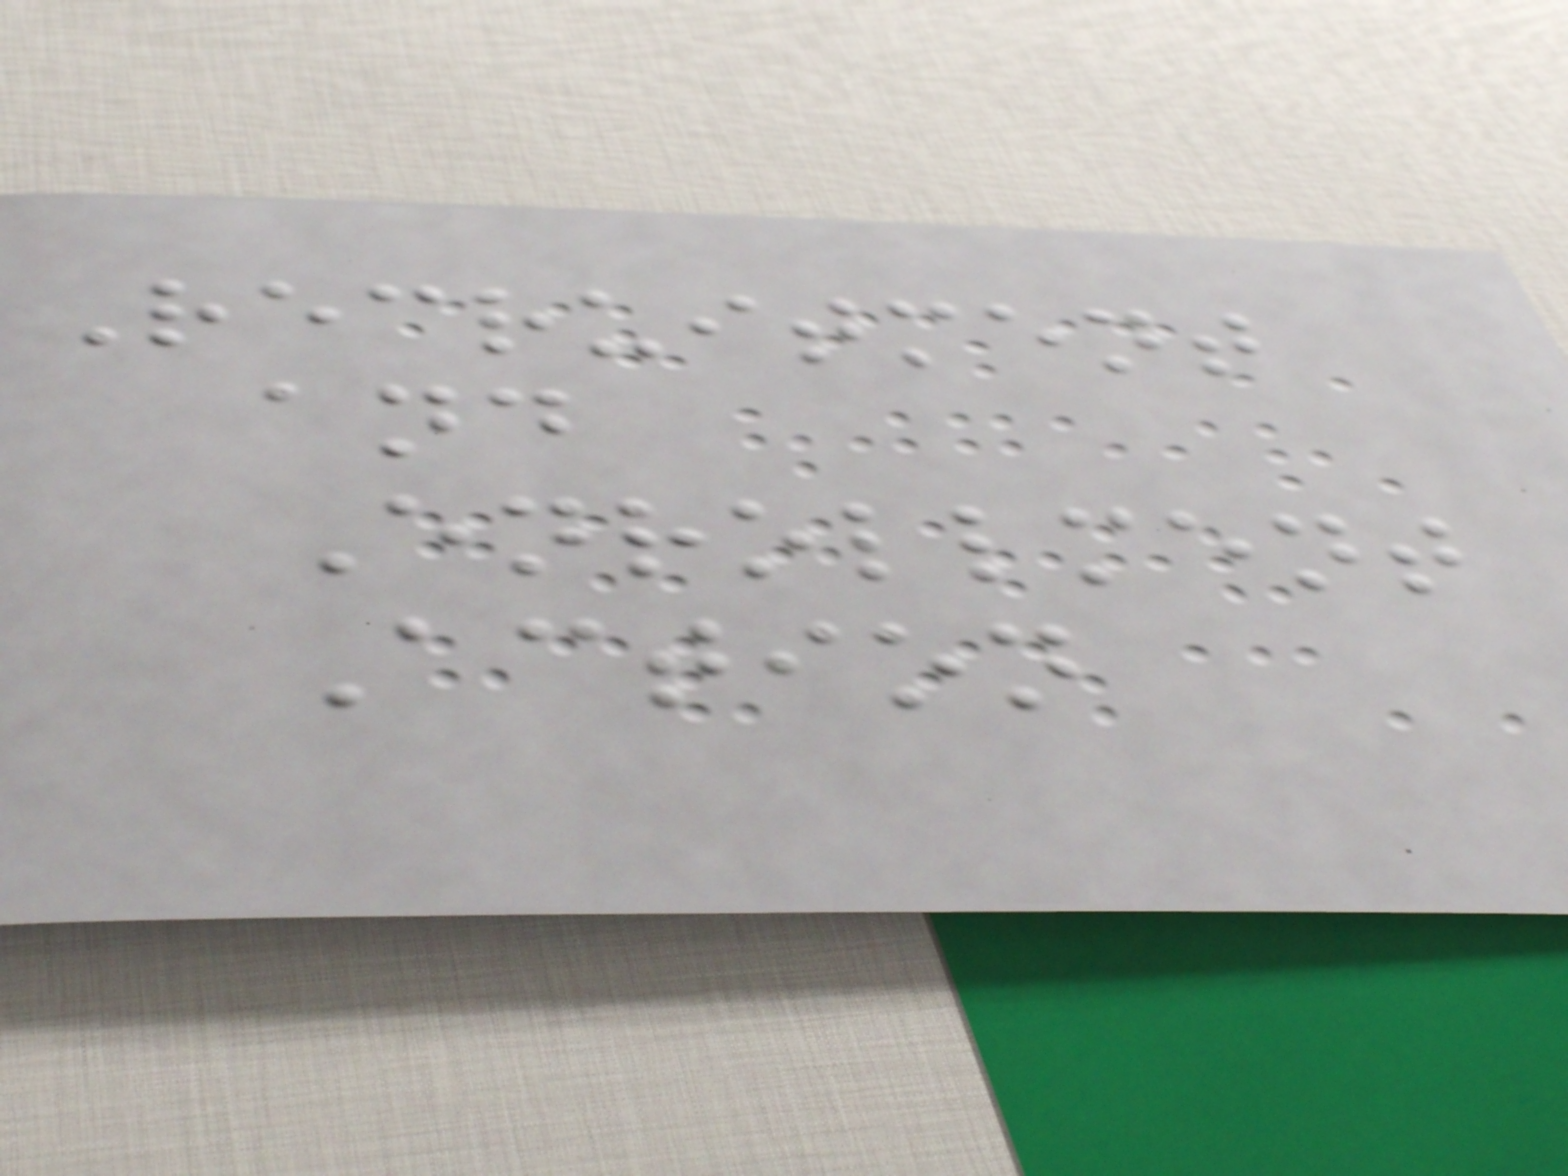Recruitment
and
Enrollment
Action
